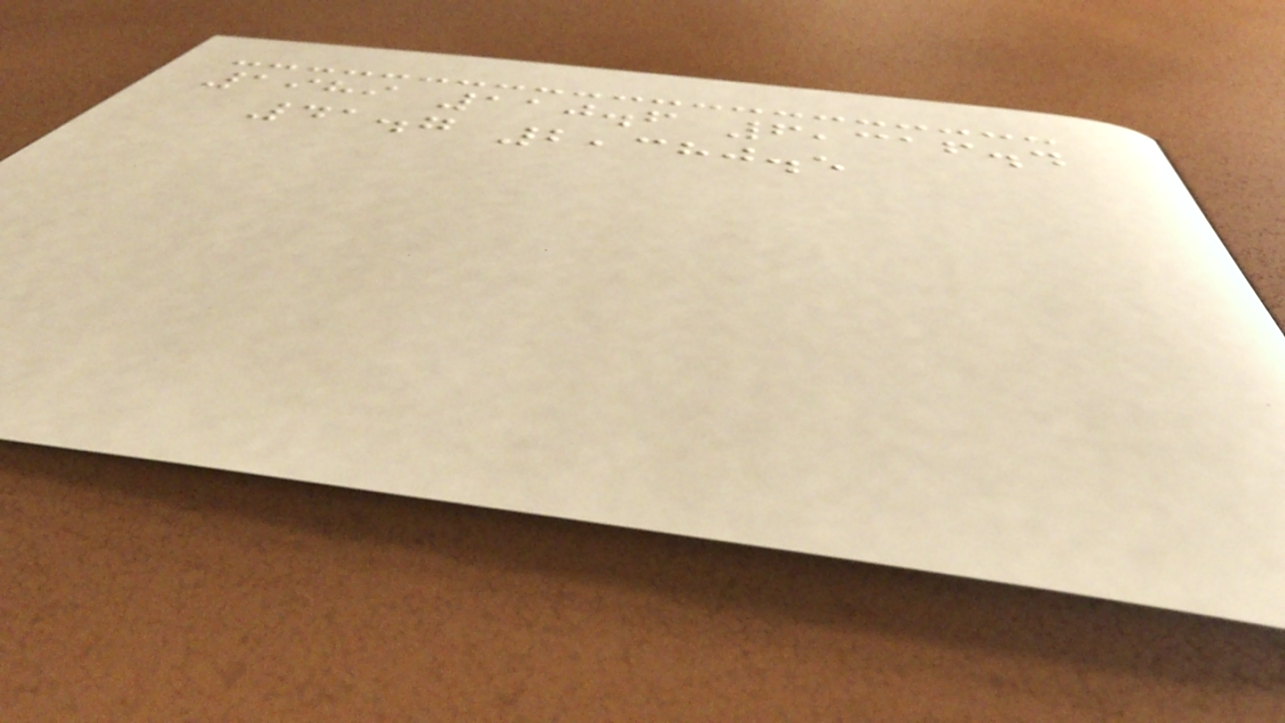1989 110.6 6,316.4
41.7 2,380.5
